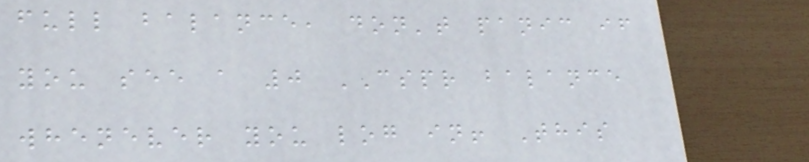full balance, don't panic if
you see a 0 CSPR balance
whenever you log in! This
